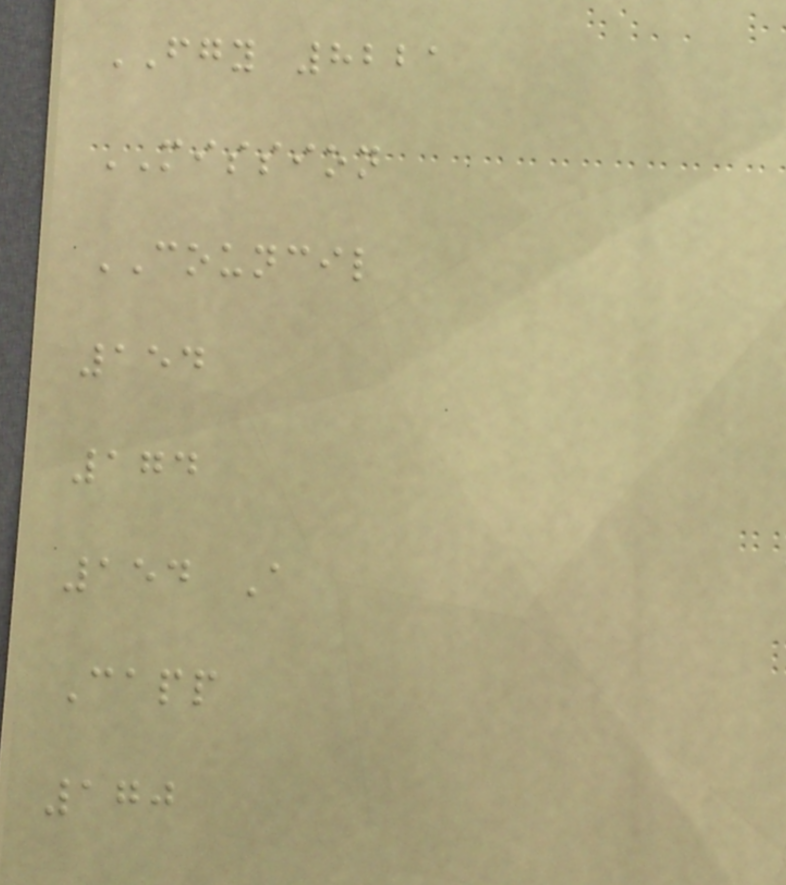FGY 8221
MISSION
COUNCIL
154
174
154 A
Capp
170
